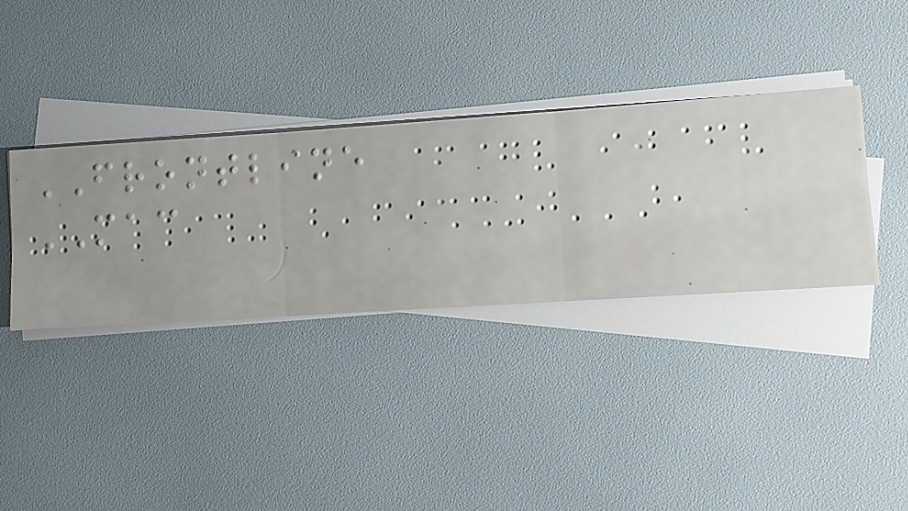FRONTLINE
MAC
